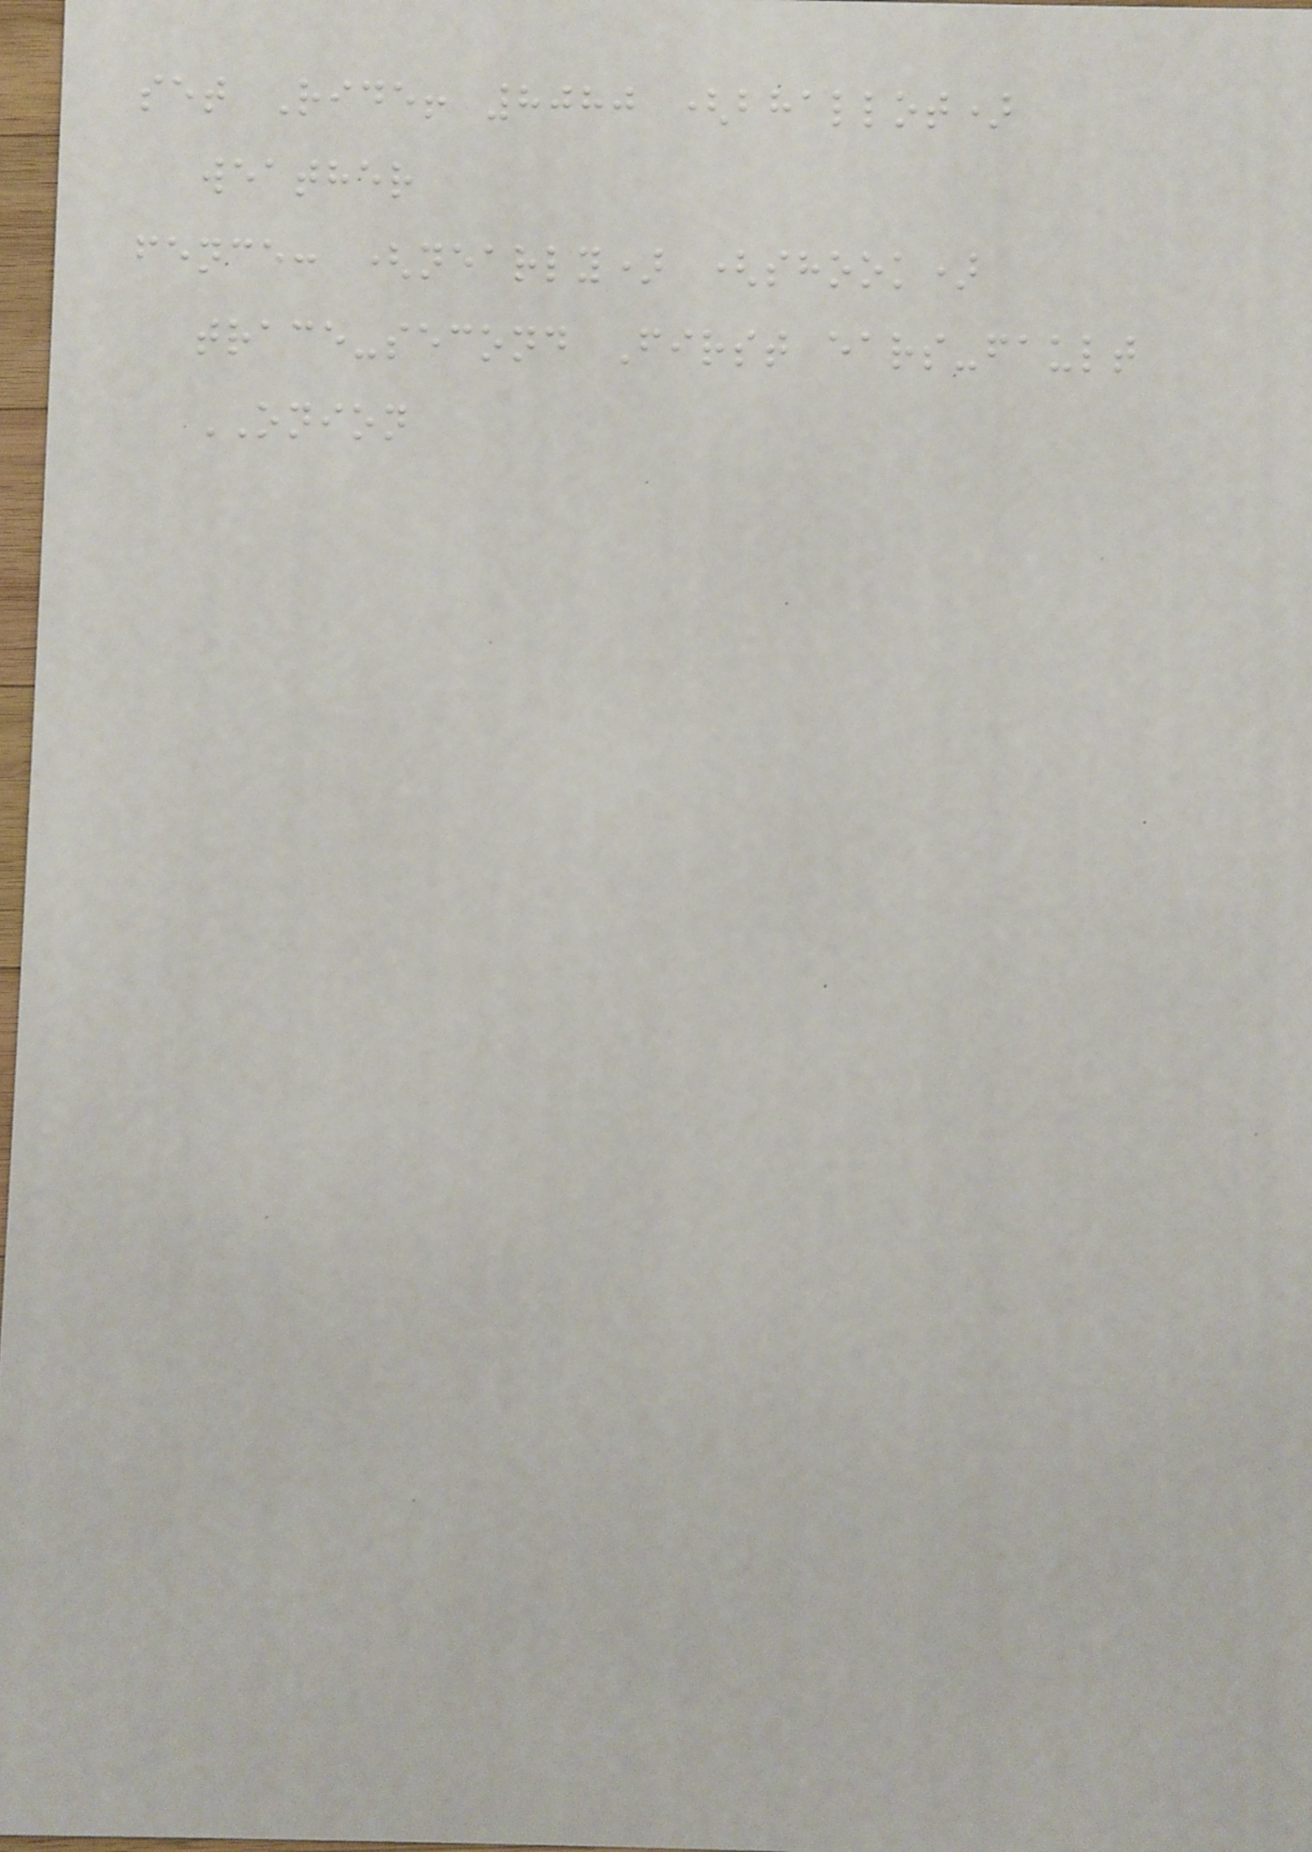set Ride! 8080 (bhallot)
weather
fence: (nearly) (shook)
trace-second First ears-fault
ONION
